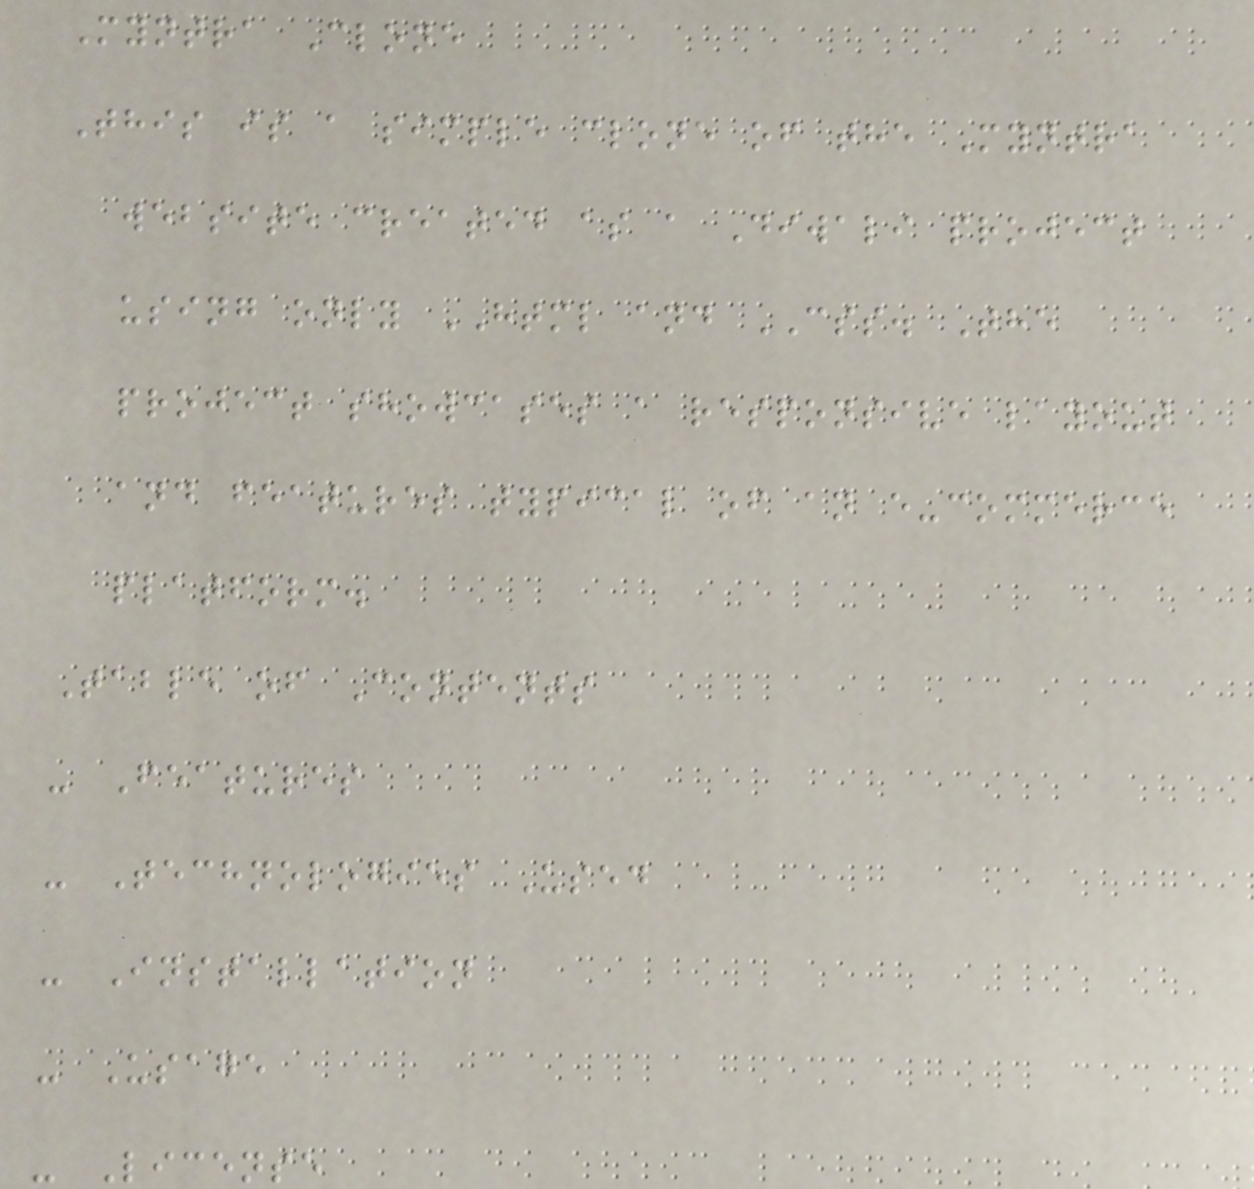Myntra Clone
This is a simple clone of the Myntra
website created as a Diwali project
using only HTML and CSS. The
project showcases a responsive layout
and features typical of an e-commerce
platform.
Table of Contents
- Features
- Technologies Used
- Installation
- Usage
- License
